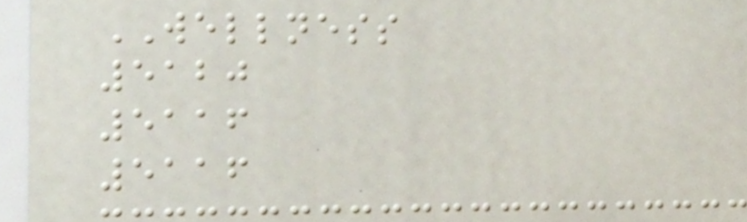WELLNESS
5120
5116
5116
